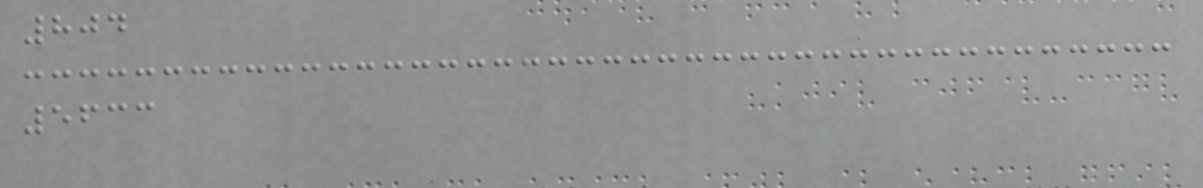804
5633
